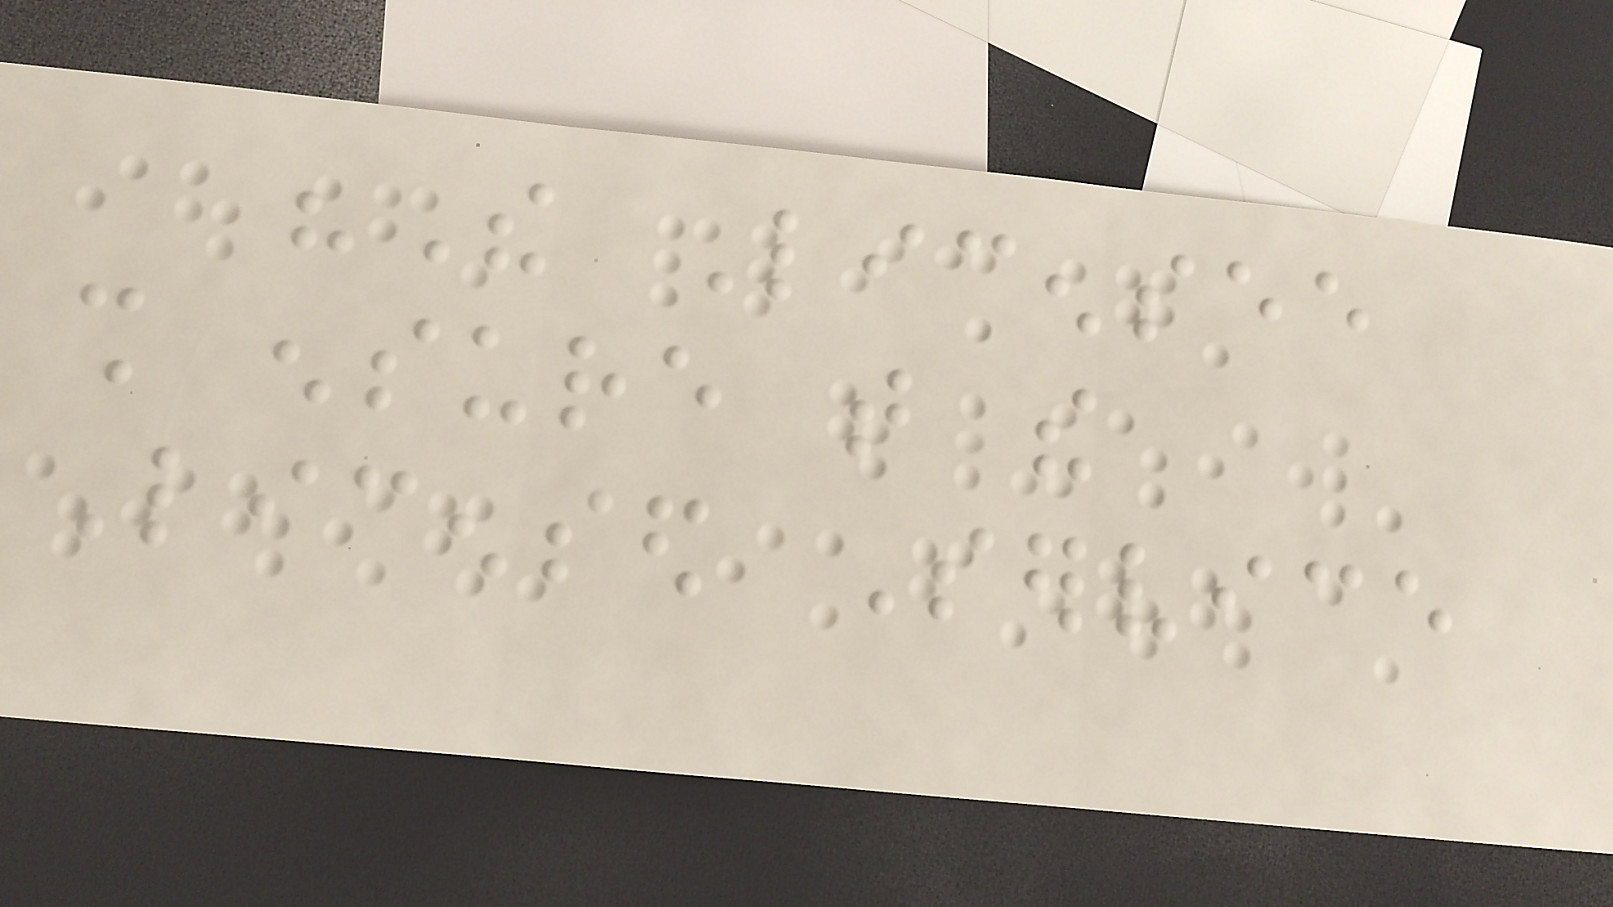"The Licensee
shall ensure that the
Licensed Service
